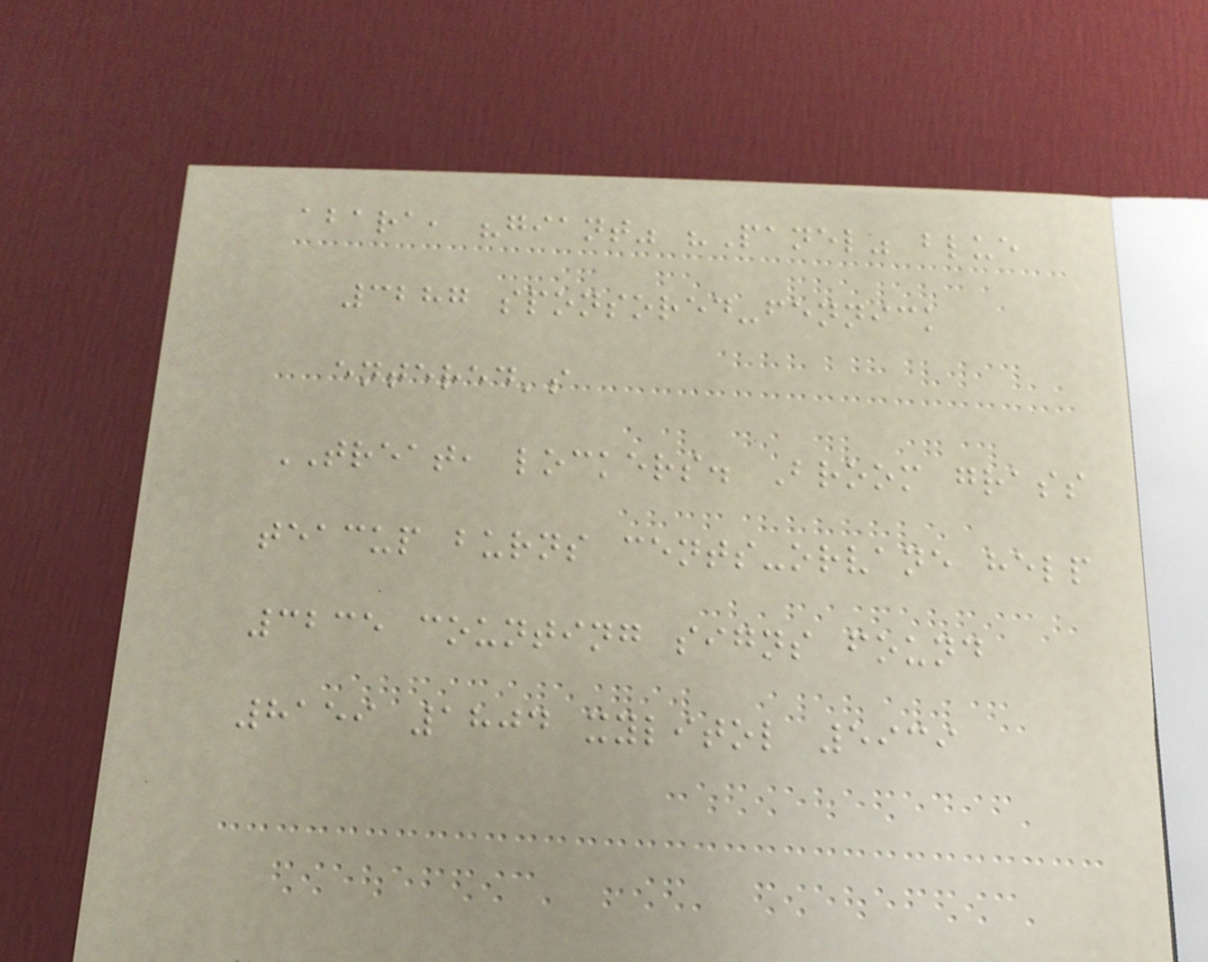abara, "giant" "Panel" blue
3287 sponsored-fennick
entered's
TREAT, lockers. Broom grass
teacup burns cents-orvane help
3235 counting signs found
8159 1804 xylitol 5939
